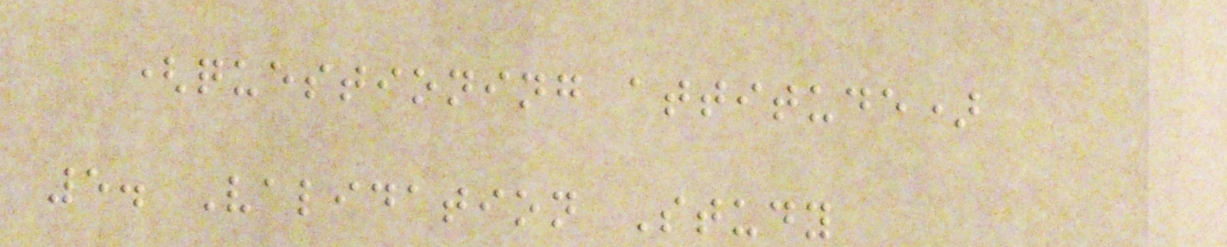(questioning attitude)
5. Validation Study
